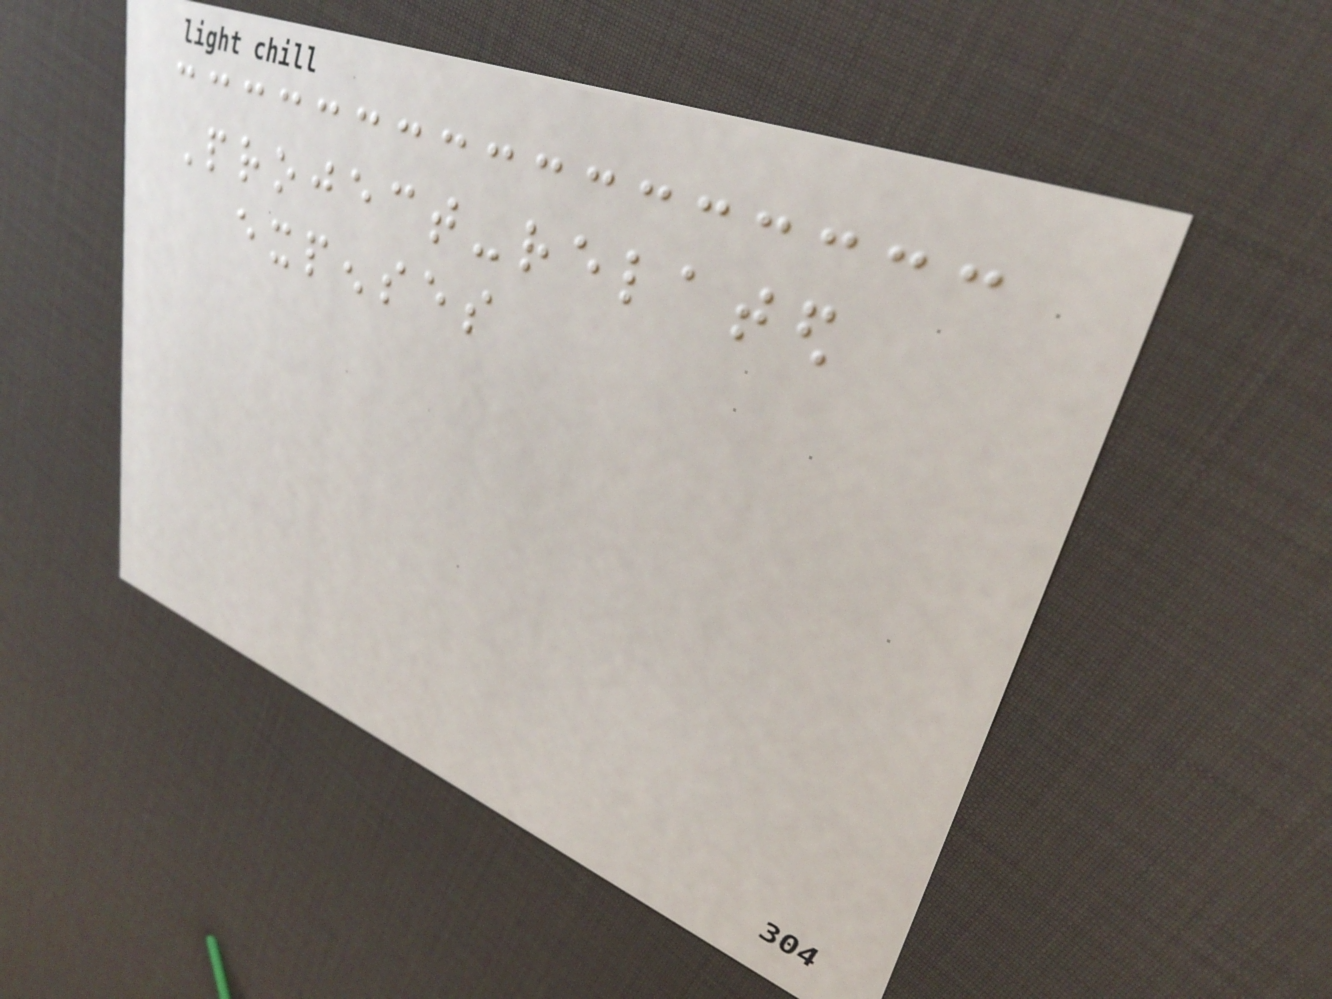Project-related
expenses
